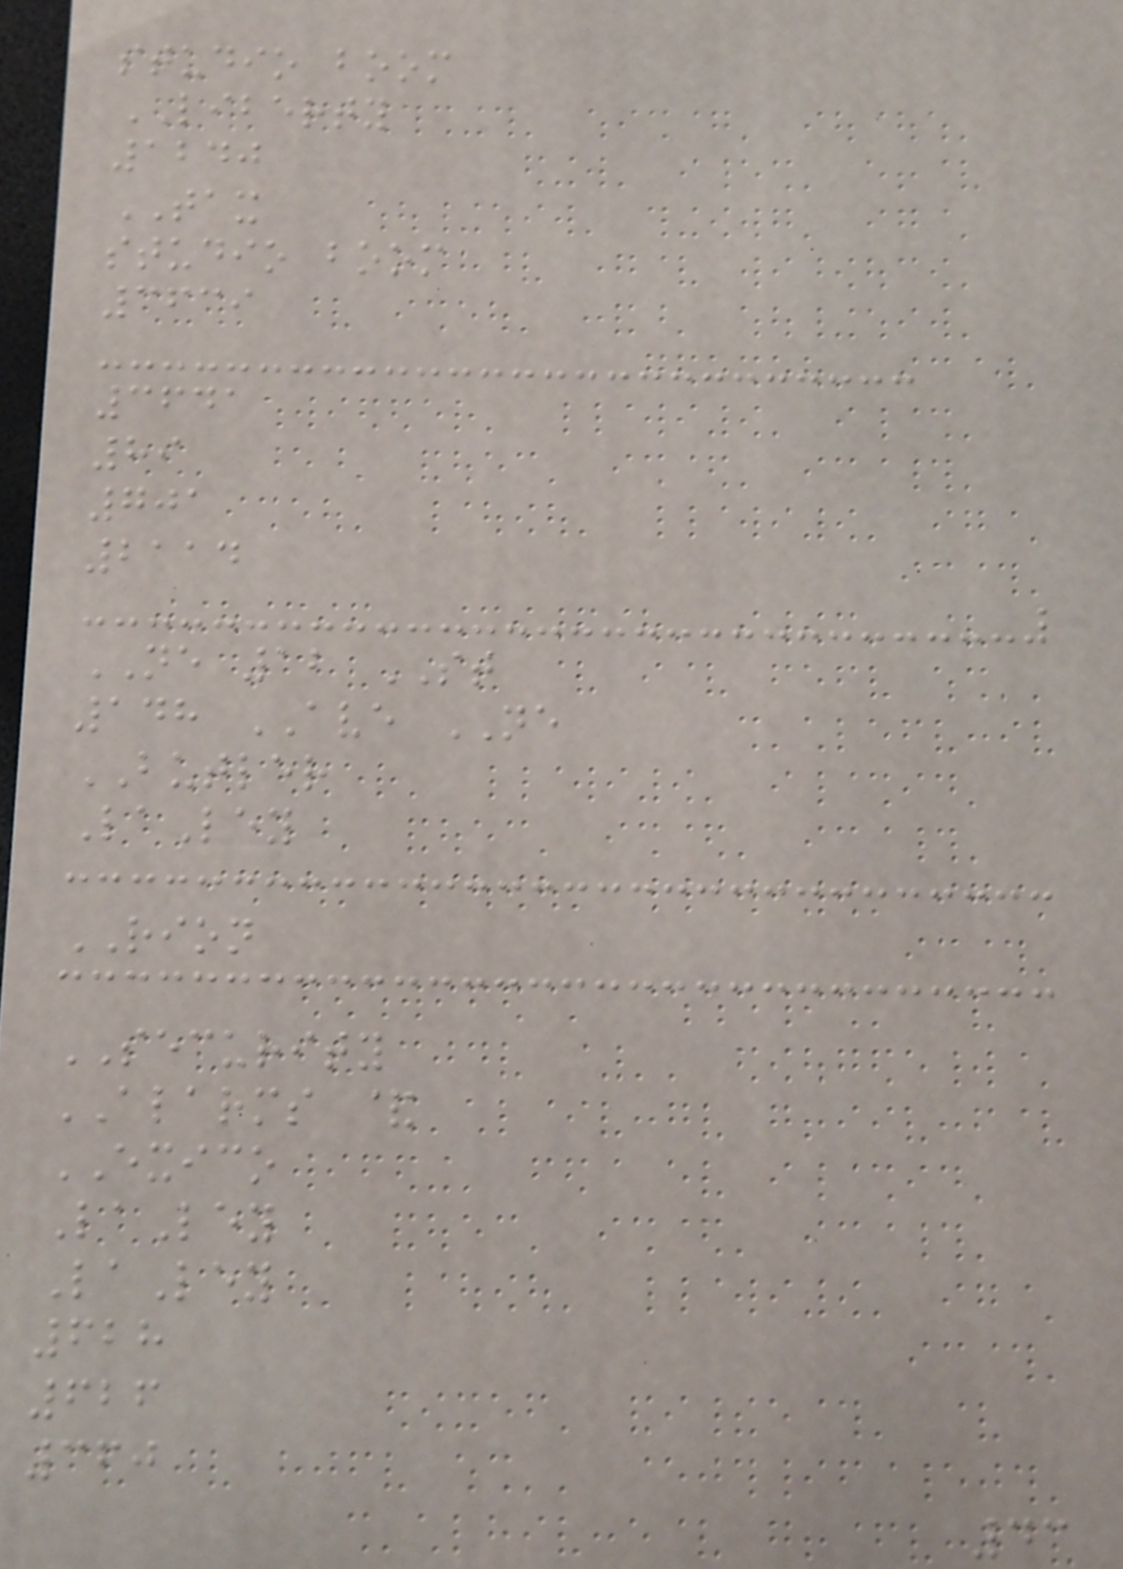studio boom
LIBERTY
1240
TAX
studio boom
3639
3641
89
701
2114
NE 12 ST
148 AVE NE
BUTLER
LaLey
RION
SECURITY
ALARMS &
EXICO
LaLey
LaLey
628
626
360
43
